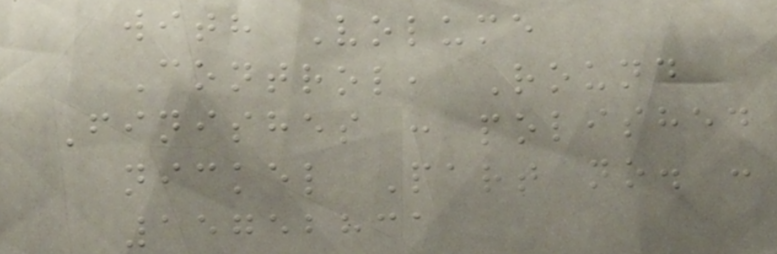with Volume
Control, Round
Finishes : polished
nickel Part no. :
15752831
